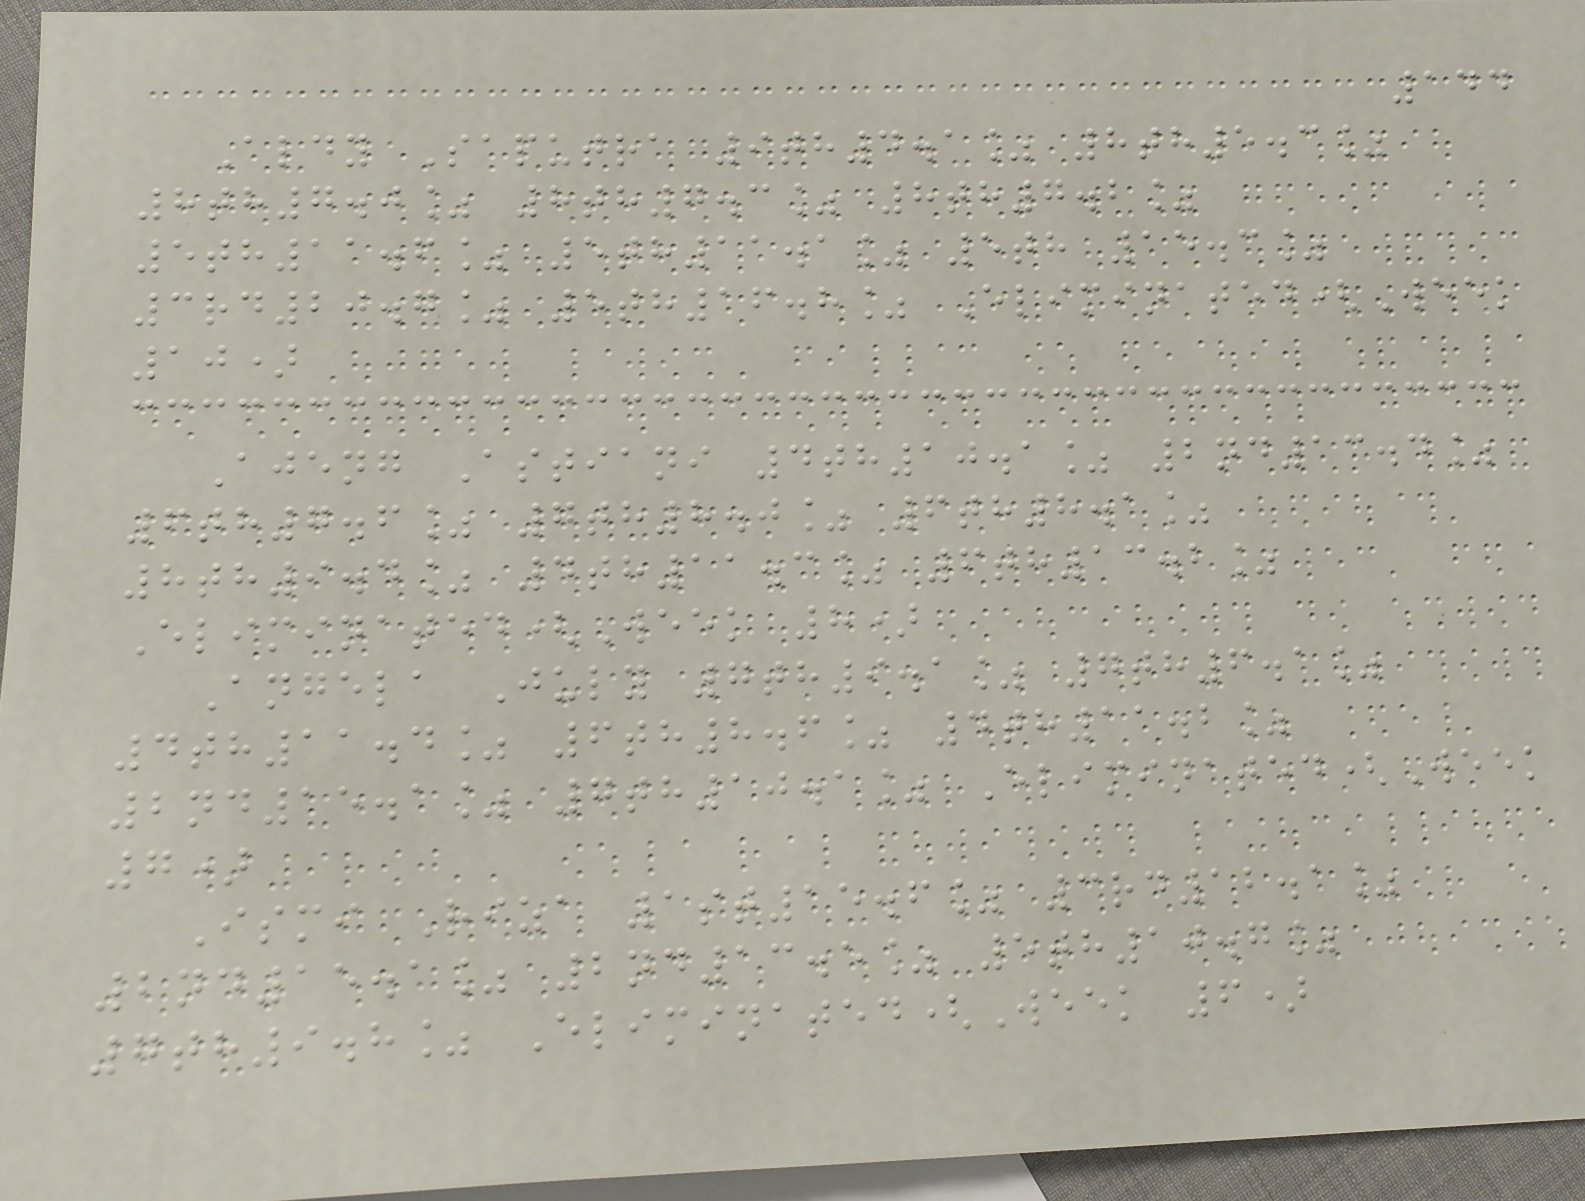144
Aldy Saputra 9th4.1% 8th5.3%
8th7.0% 8th7.3% 8th7.2%
5th11.6% 5th11.1% 5th 15.3%
3rd20.7% 5th16.8% Eliminated(Week
10)
Ajeng Astiani 4th10.1% 2nd13.4%
6th7.6% 7th8.0% 6th8.1%
8th9.4% 4th11.3% 6th13.2%
Eliminated(Week 8)
Angela July 7th9.1% 7th6.1%
4th11.4% 6th8.6% 4th11.2%
2nd15.1% 7th10.1% Eliminated(Week
7)
Ismi Riza 1st15.6% 3rd12.1%
2nd15.1% 2nd13.5% 5th10.7%
7th9.8% Eliminated(Week 6)
